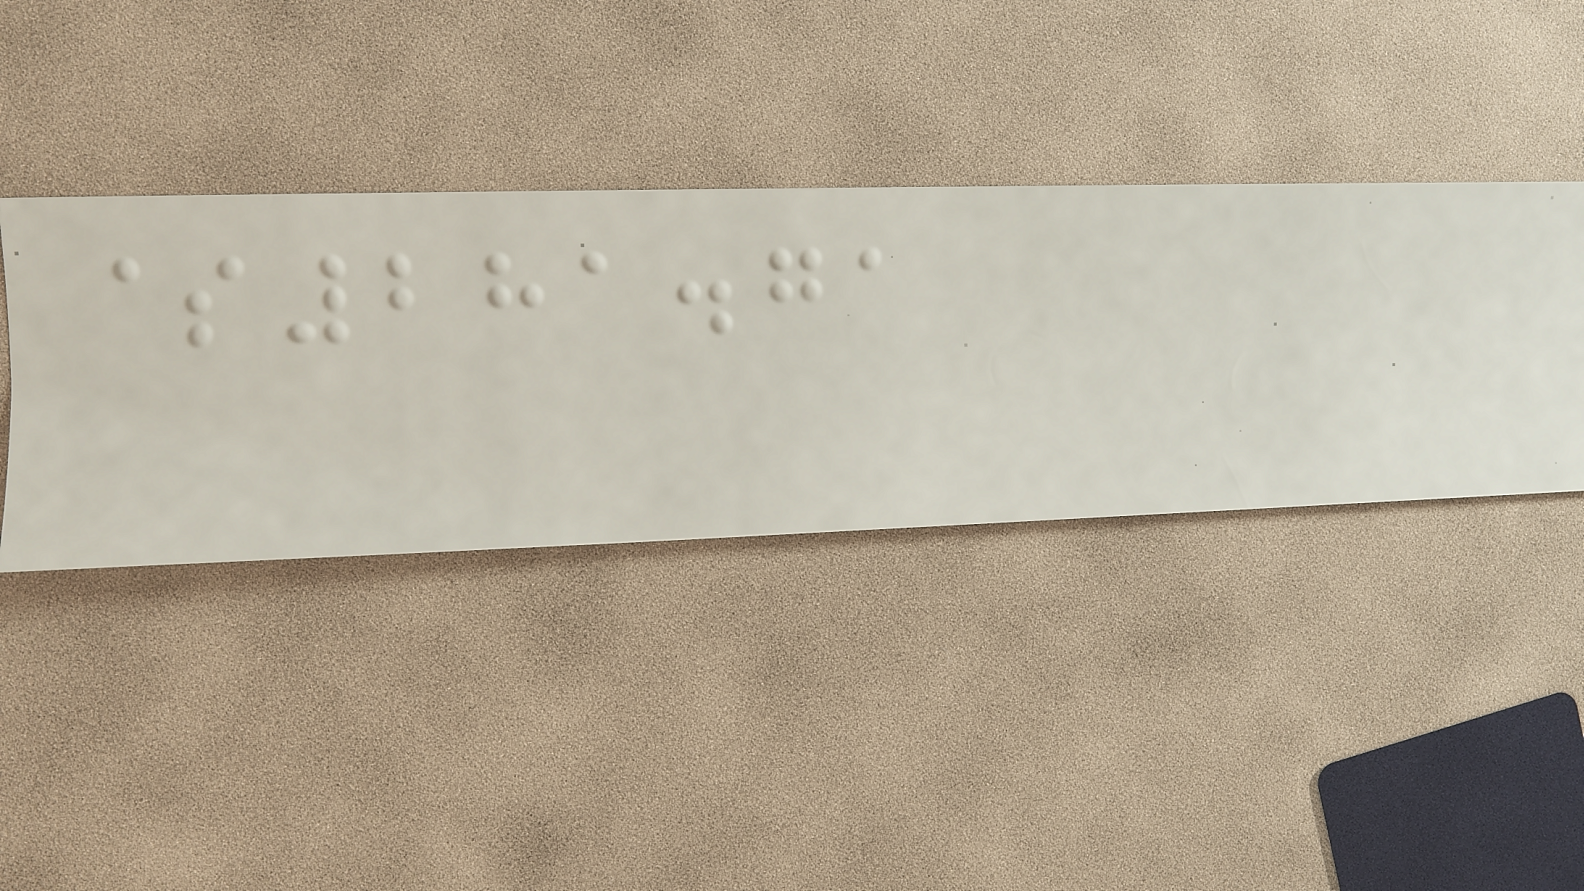$281.71
